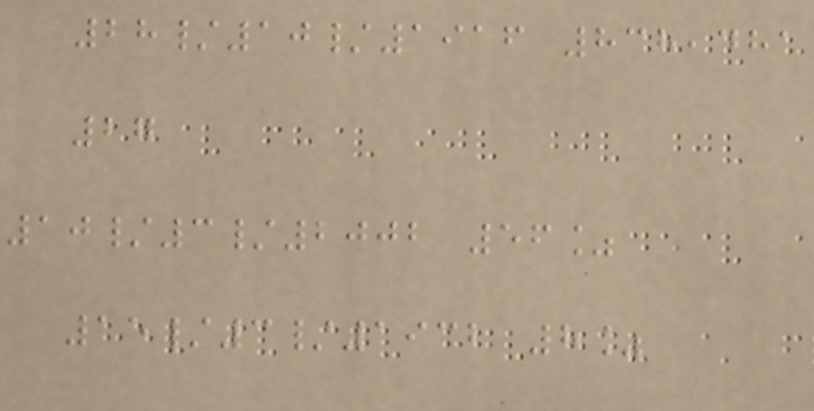28/10/1916 838,481
27
10/3/2002 56%
15/3/1932 8%
